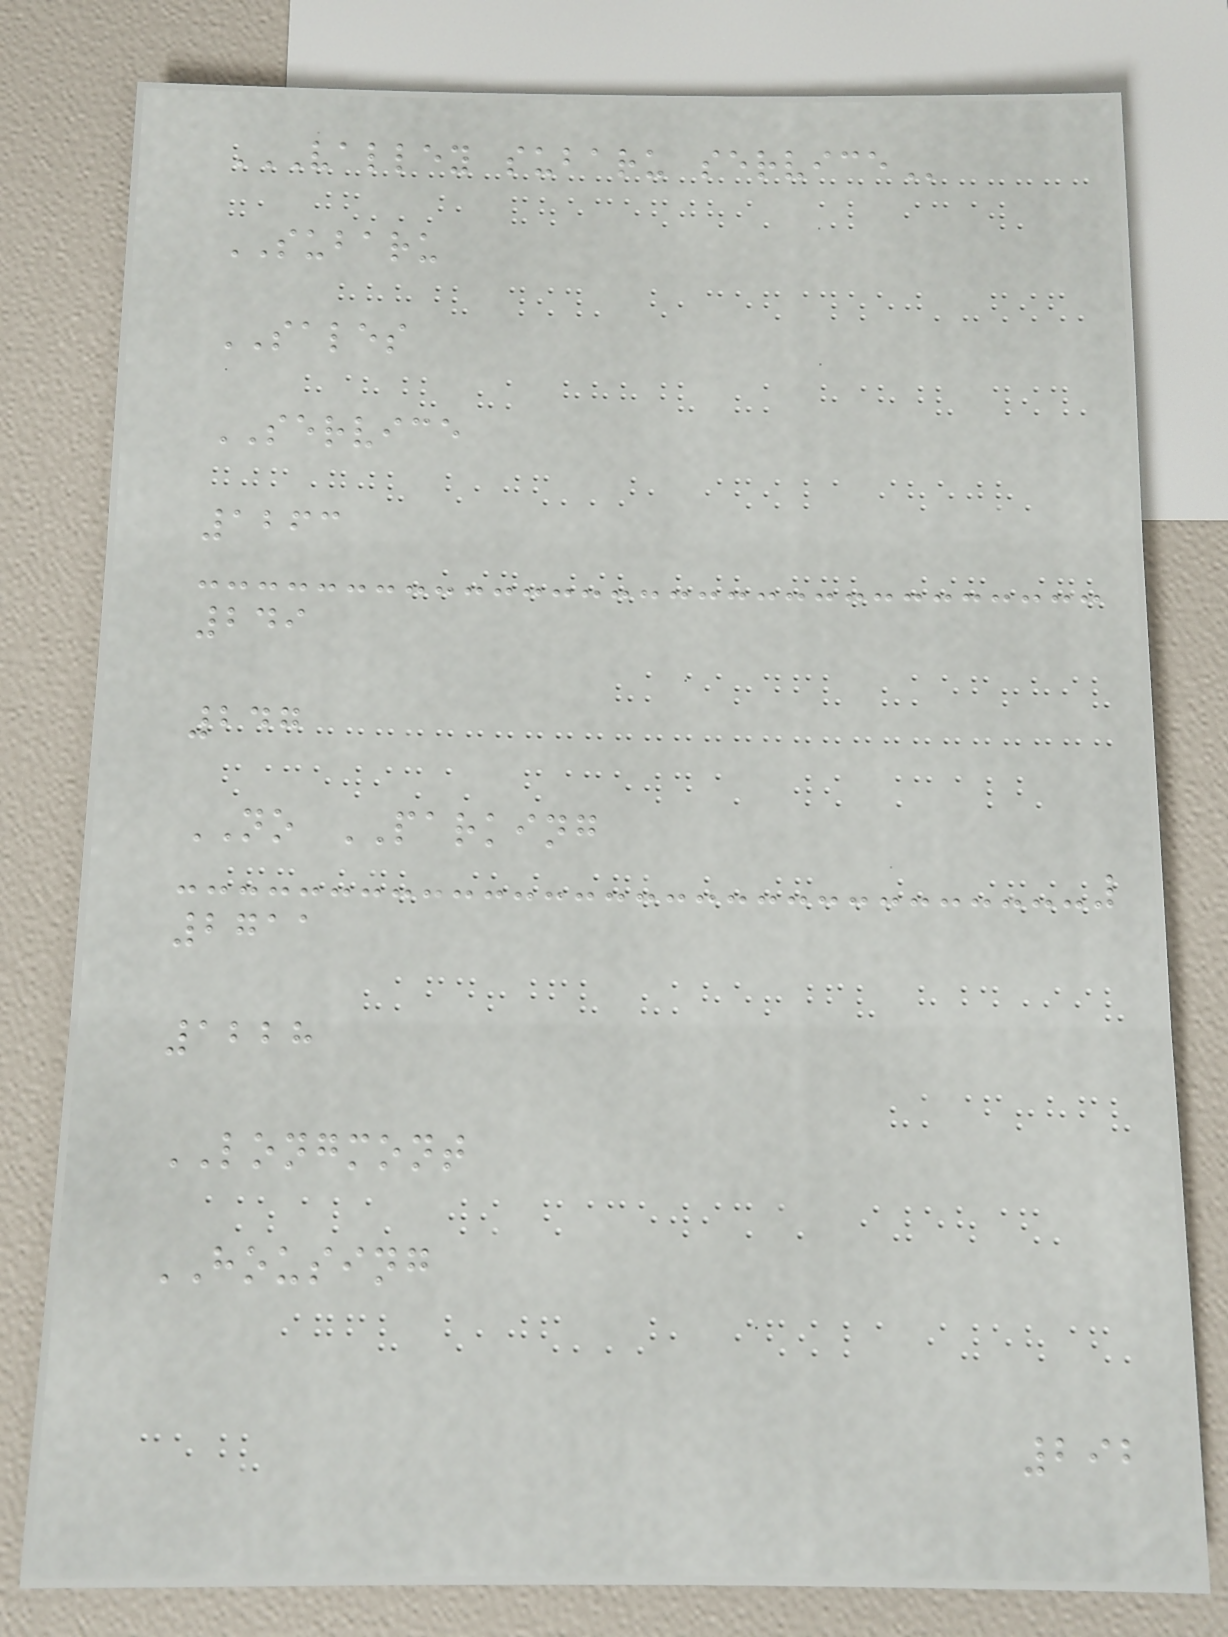VALLEY SUBARU SERVICE
SUBARU
SALES
SERVICE
1263
249
247
NO PARKING
2711
1228
LONGMONT
HOUSING
292
